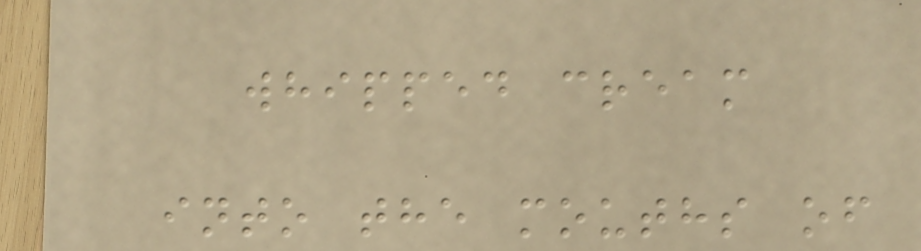whipped cream
into the mouths of
